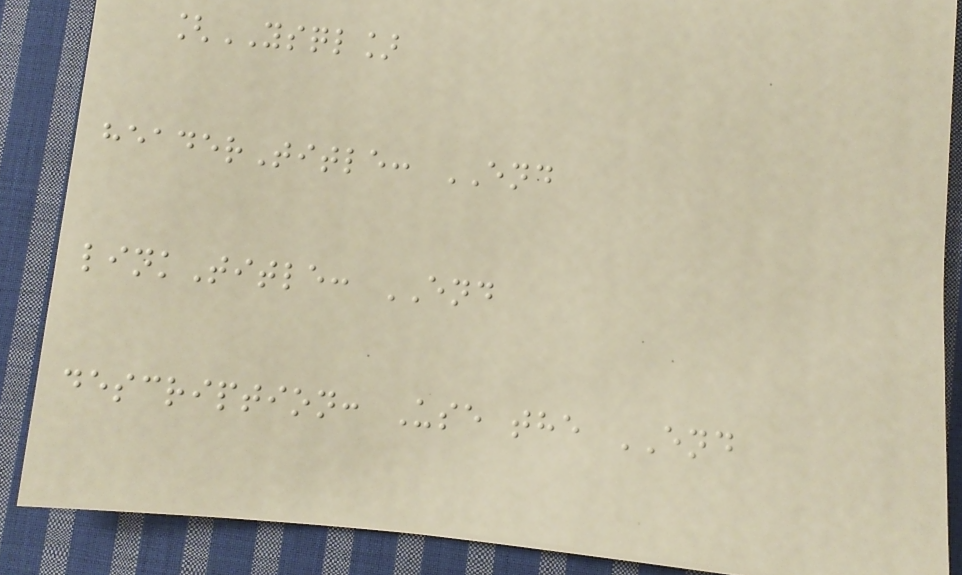[YSQL]
headerTitle: END
linkTitle: END
description: Use the END
